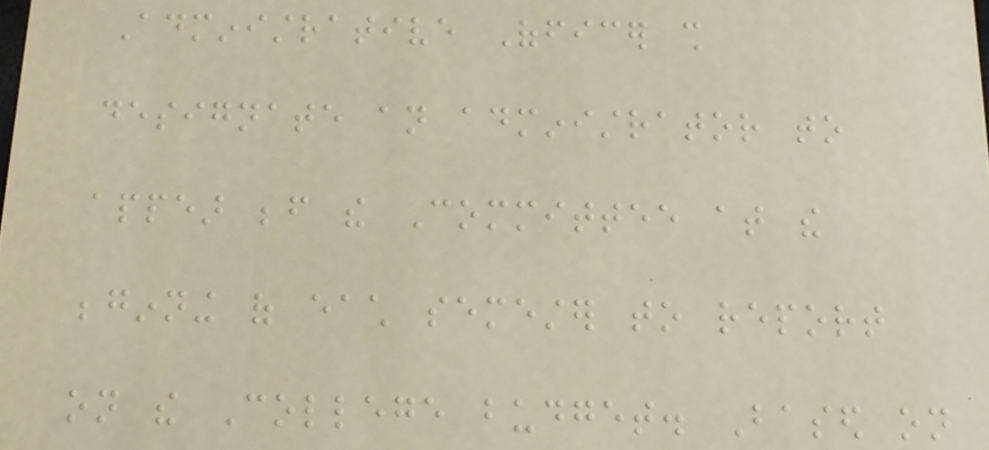Administrative Officer shall
designate an administrator to
appear before the Committee at the
beginning of each semester to report
on the College budget. Based on
